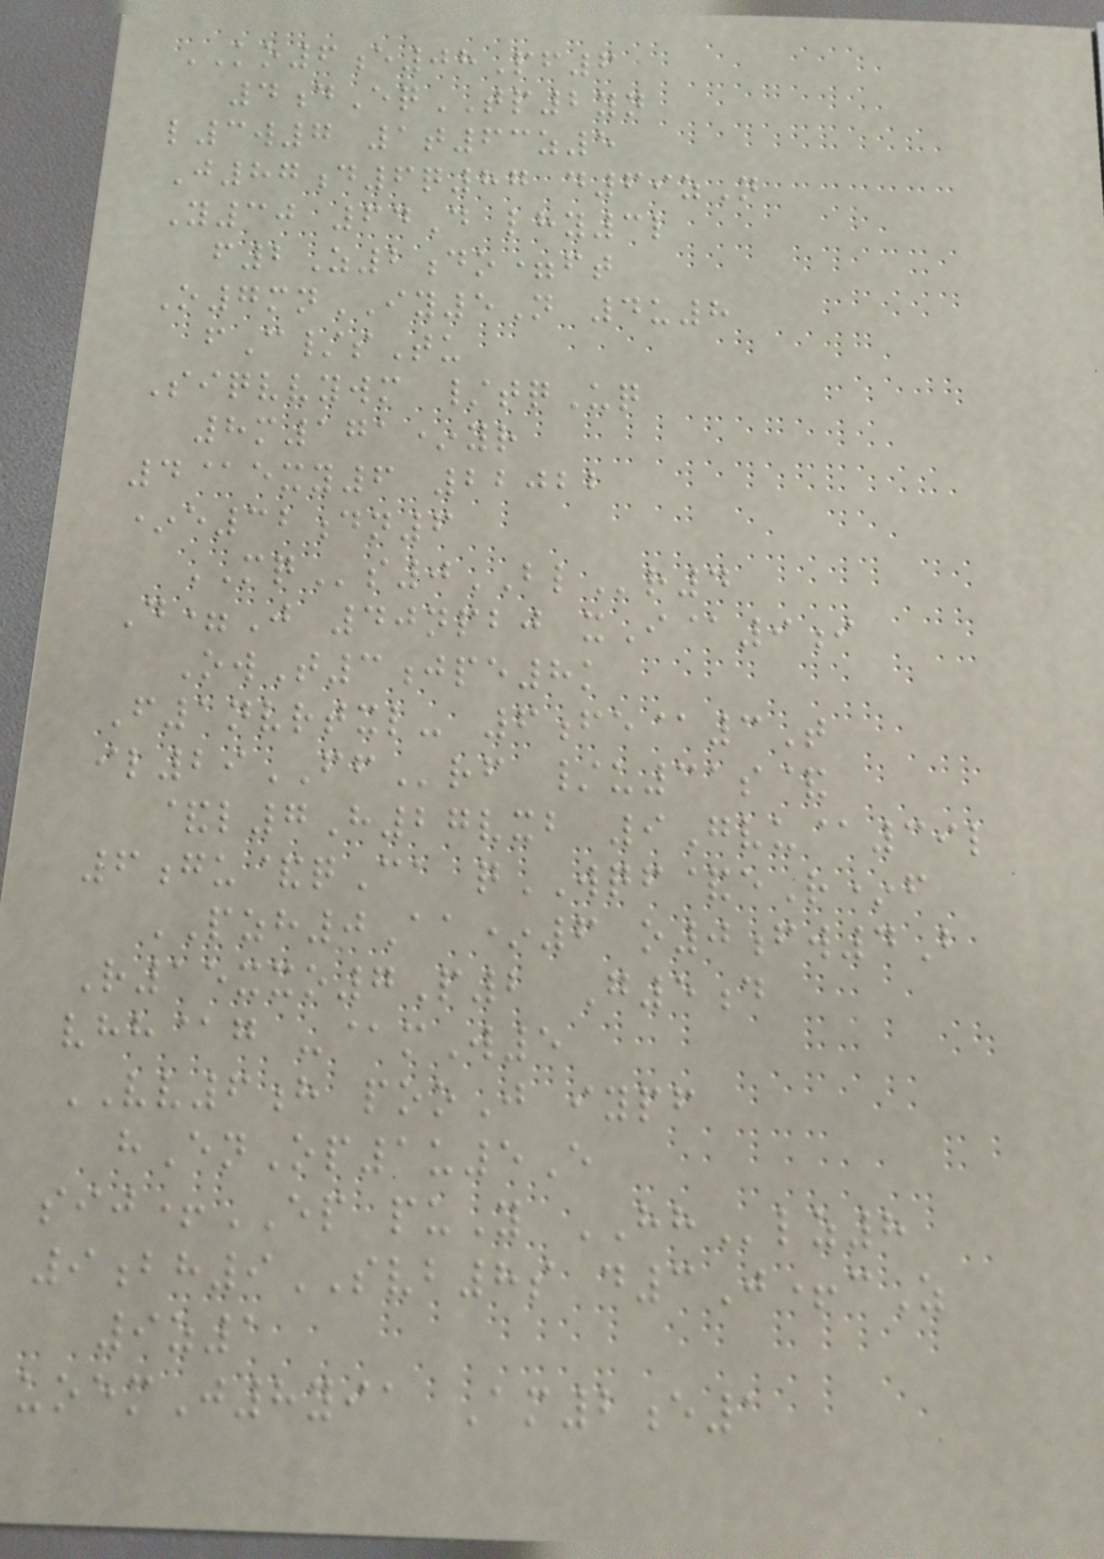KO6e08Pf6
4dEqTP2yn
l3w7 1t63z5
J87d6q87 d69zN
Y30 64D lhy3l
f2Z2do=ft
O7mnIY5N 4u8
fC/sTu
Siqvvywm /tqUq
8m171*yr
4@exy6 22022
*e32dn6
MQs0BLr4
D=J 40npbj xI@9i
OwT3jpe8k
F1nvrtxl- 6fe@3T
il29FFrf /u31s&
&l7H27vxb 9Gvu@39l
6gu&qCa qWQF&eR*f
PZH0Aa*6 o0fw4B
R15xxo7P2 G5d
vhh@g -@mW5
VV6h pooJ iypf
hEnOp1u5E
sij+EP puY HHlz8
9bh9SVB8s d3J+cZ
9z1
uoemJ8yia Am2e1
